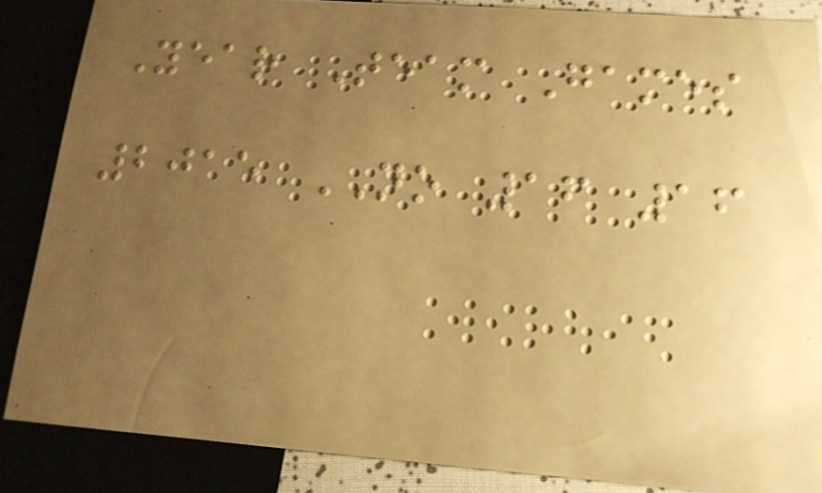Year Team Games
2015 NO 16 16
